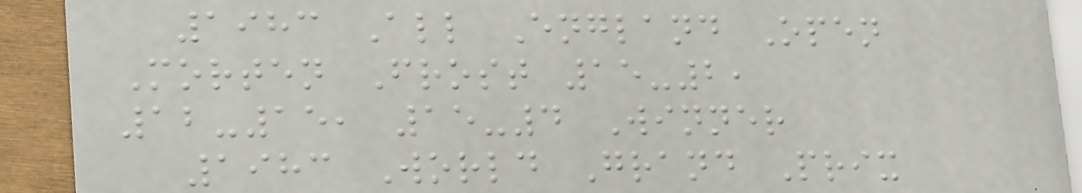1983 All England Open
Morten Frost 15-2,
12-15, 15-4 Winner
1983 World Grand Prix
